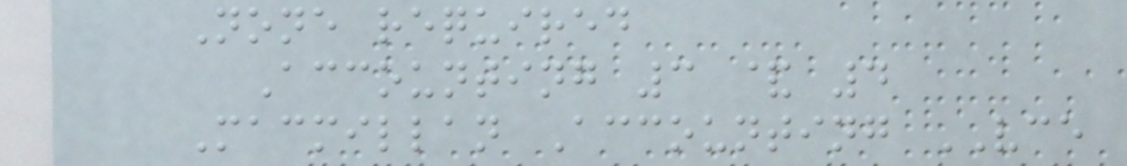None required
Accounting 3 & 4
Macmillan Accounting VCE
